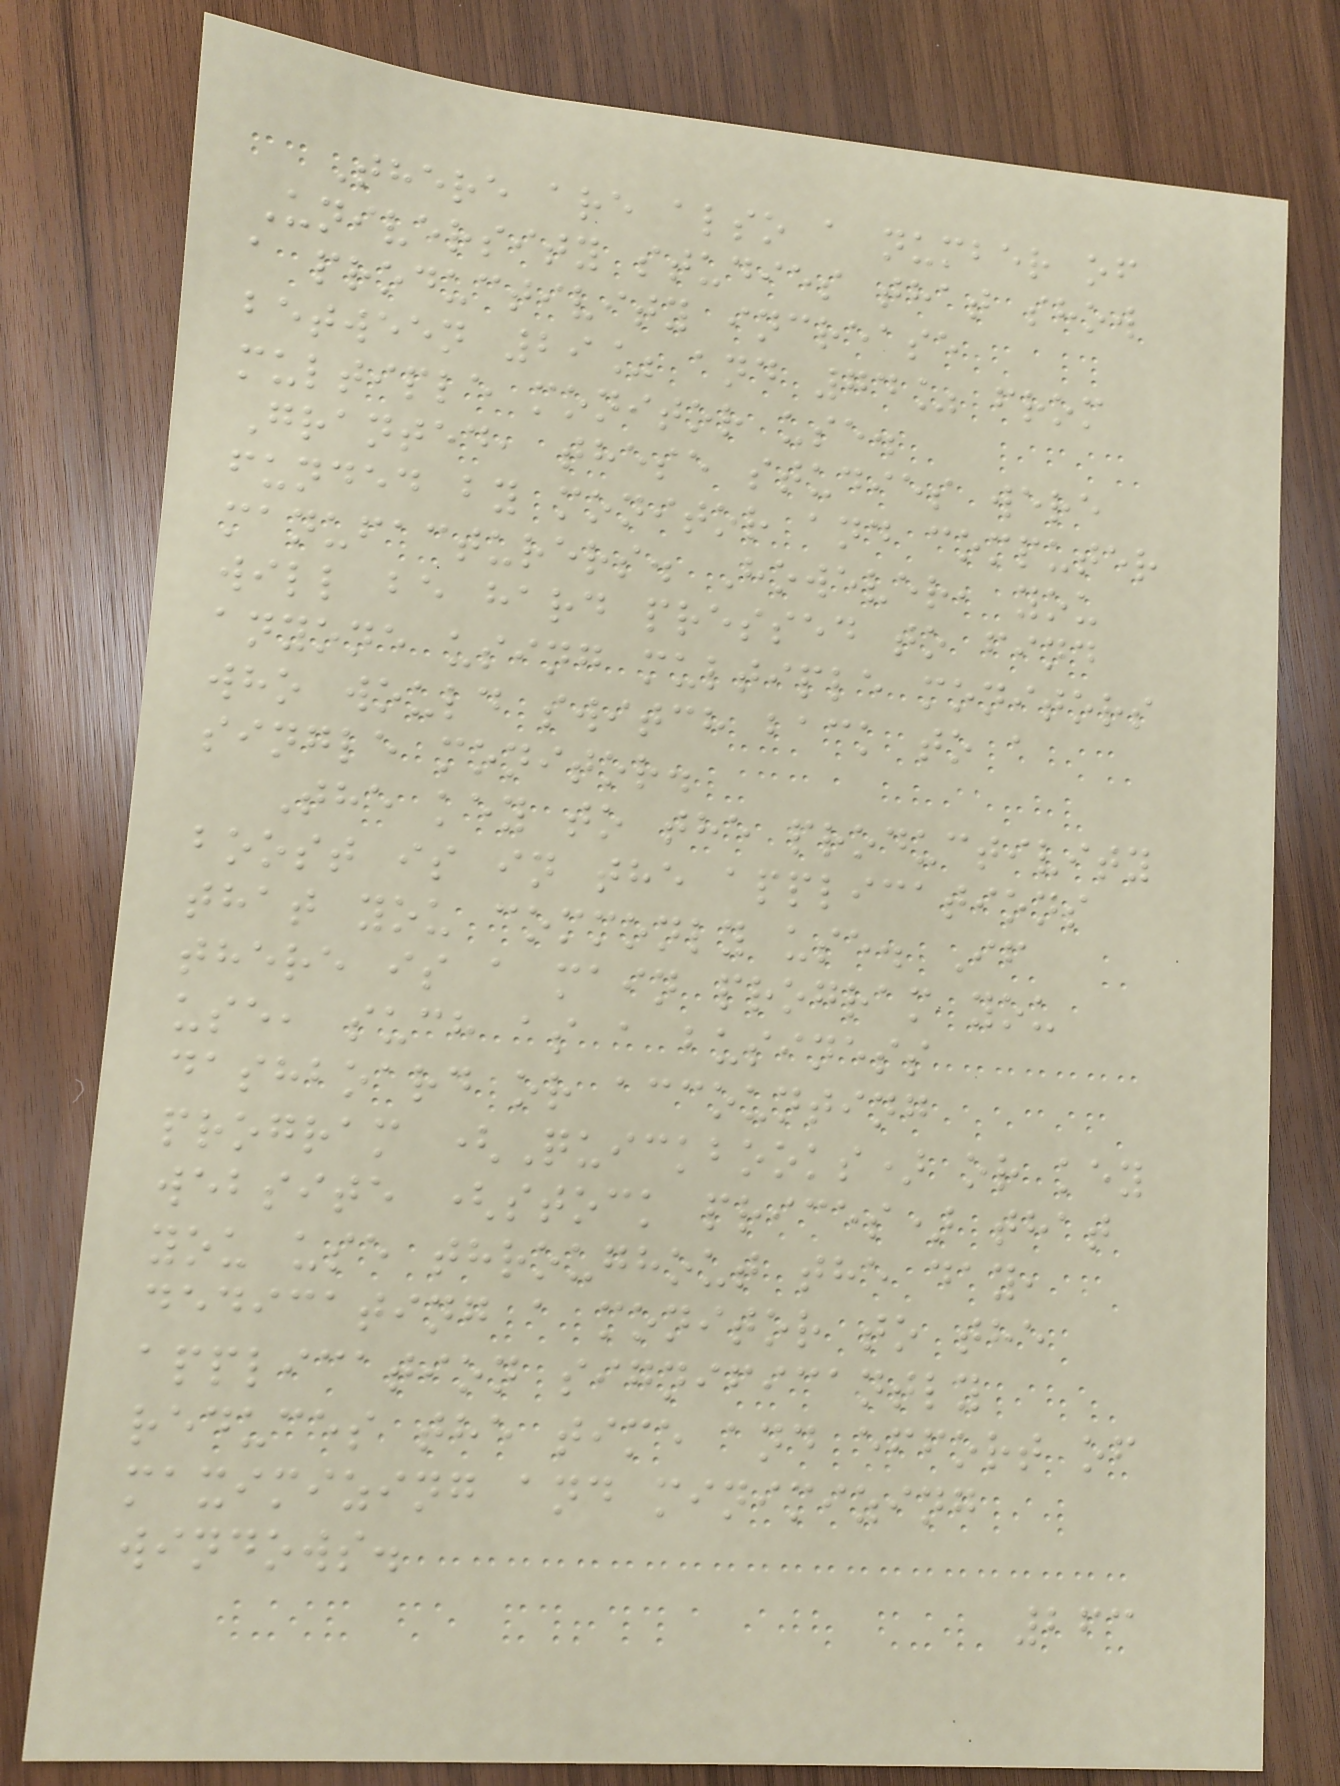There are also a number of
University studies that show
a productivity increase
between 29% and 74% from
multiple monitor use.
Granted, these studies were
funded by monitor and computer
manufacturers. However, you
will be hard pressed to find
anyone using multiple monitors
who would switch back to a
single monitor.
The key to the productivity
boost is in the applications
that you commonly use. If
there is a main program you
use, such as a business
dashboard or accounting
program (Quickbooks) or key
website (stock prices) that
you use throughout the day,
dedicating a monitor to the
application significantly
reduces the time and effort of
maximizing and minimizing
windows.
263
